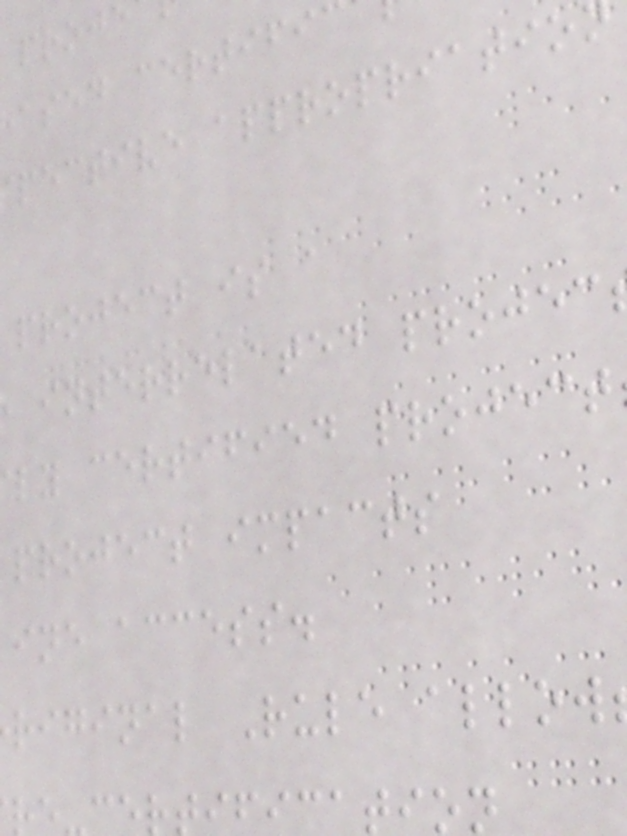ased certifi
pective appropriatio
project is a
interrelated projec
ly certified project
project impacts
ine access.
riginal Rule allow
re-certification
